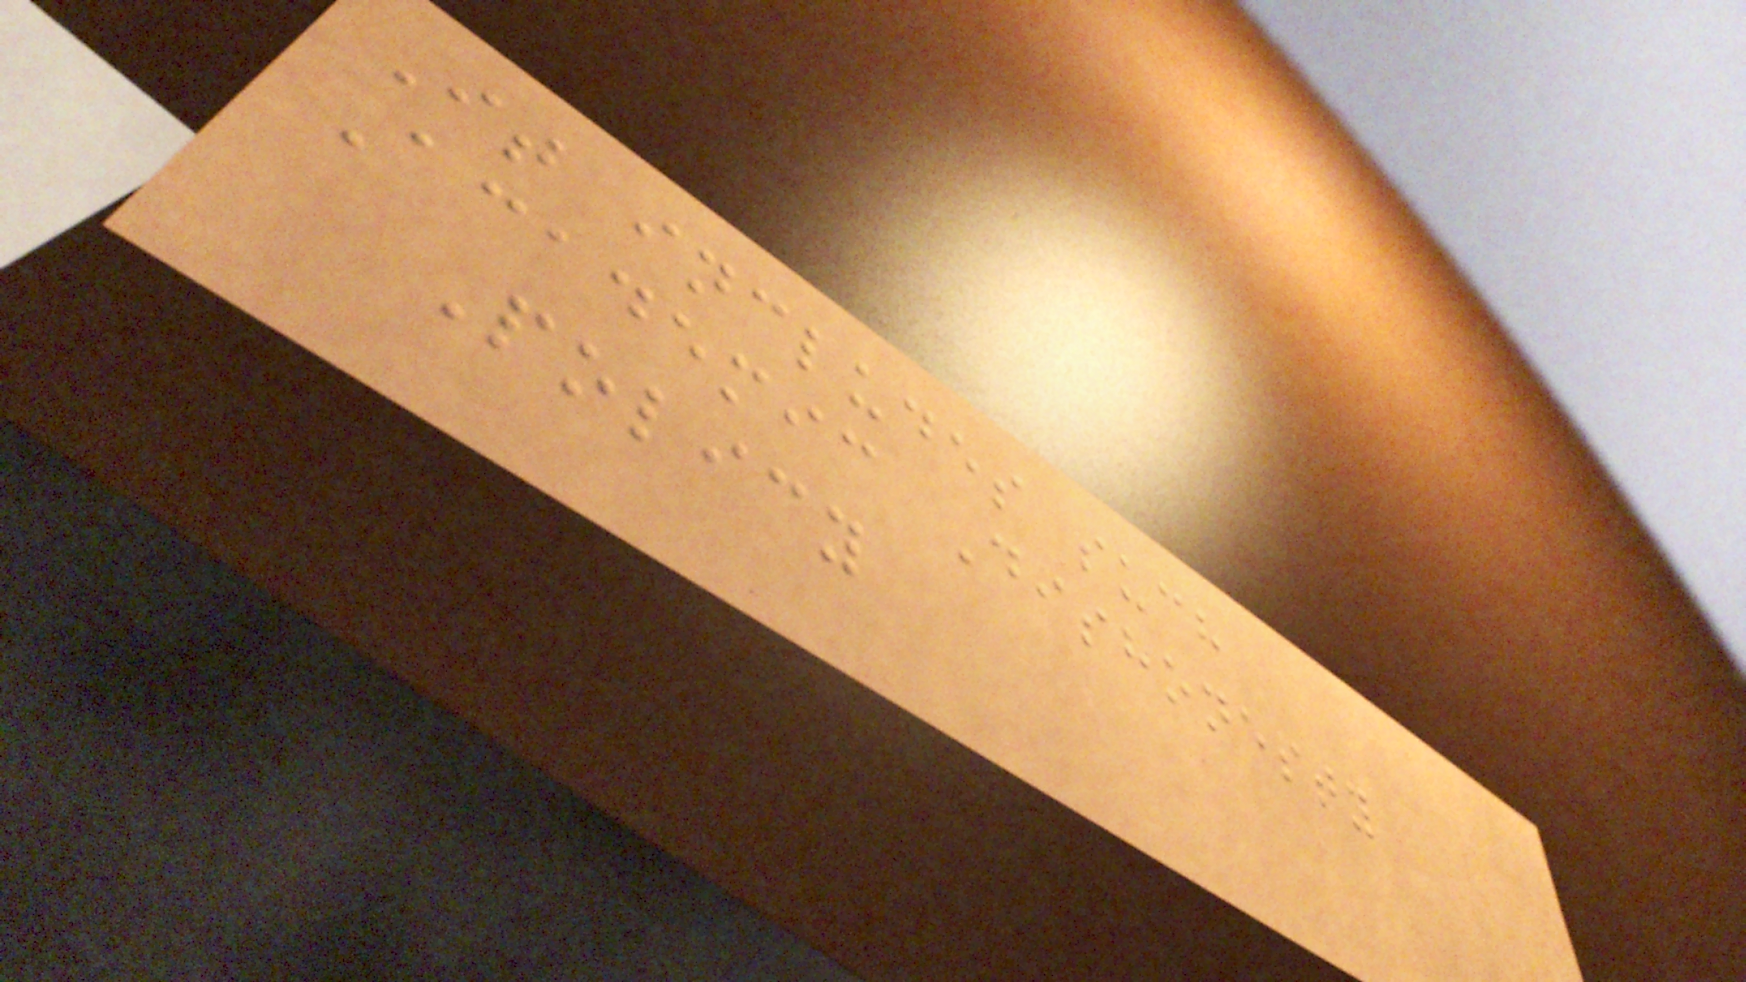It includes such
Academic Dishonesty
Policy
